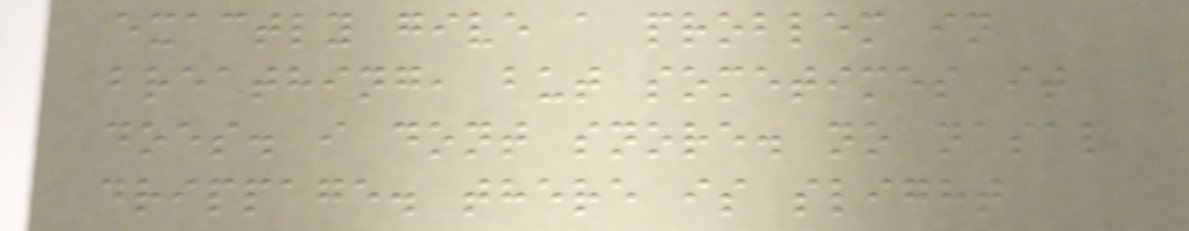exactly give a problem in
breathing, but sometimes it
does. i dont snore. no nasal
drippage. there is slight
